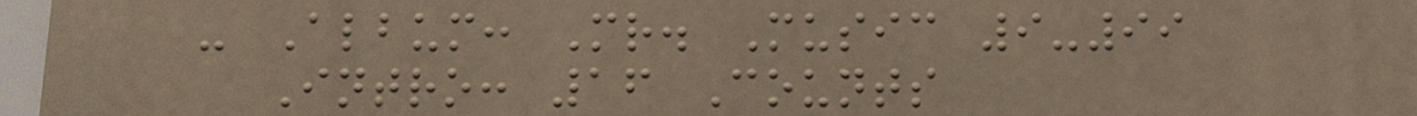- Album: Mr. Music 9-99
Intro: 16 Counts
